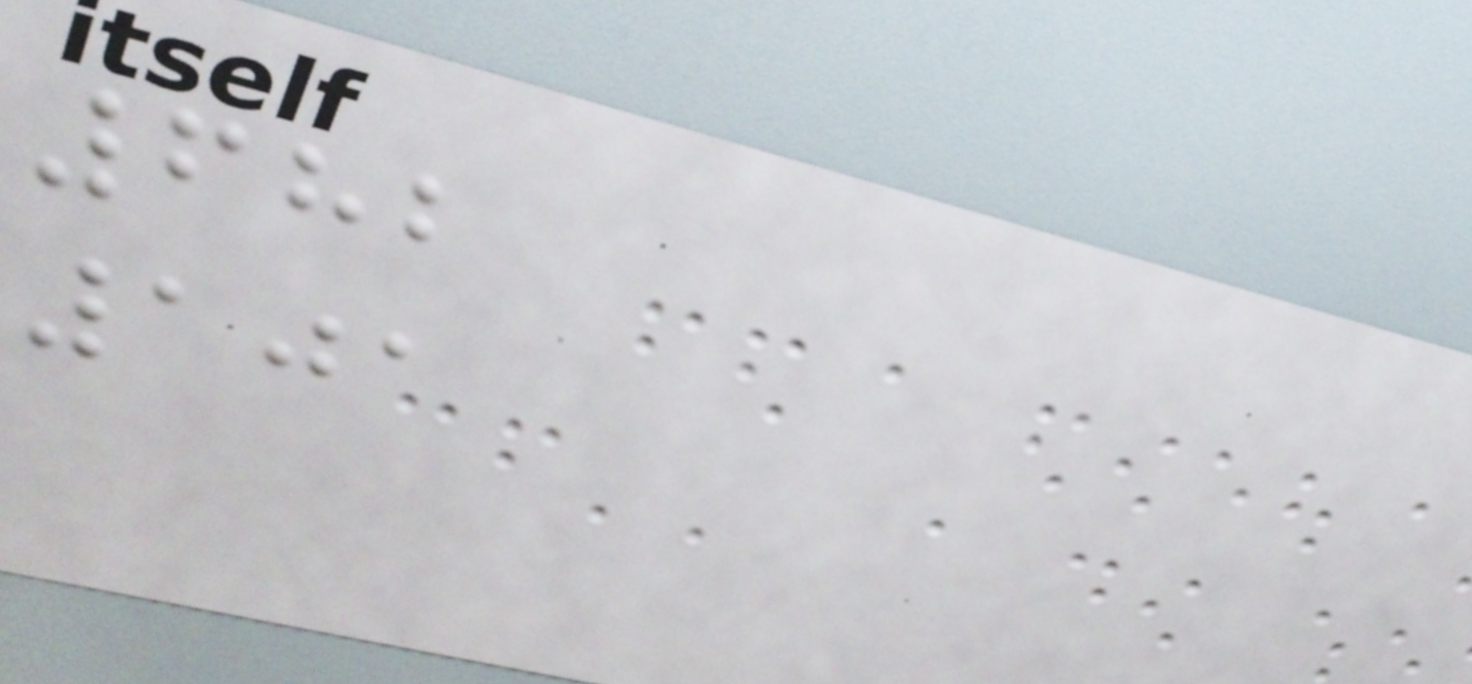682
101
